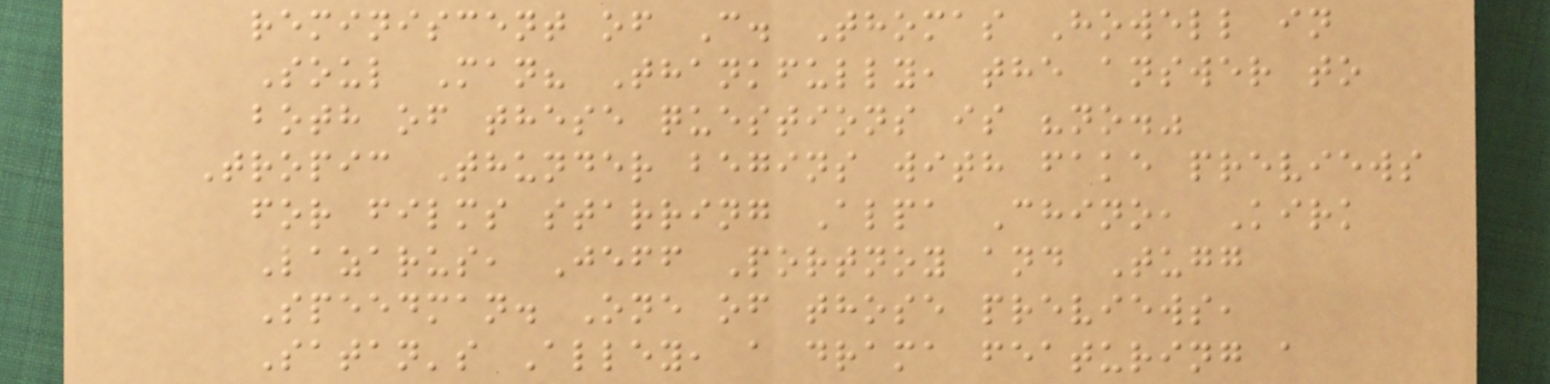reminiscent of C. Thomas Howell in
Soul Man? Thankfully, the answer to
both of these questions is "no."
Tropic Thunder begins with fake previews
for films starring Alpa Chino, Kirk
Lazarus, Jeff Portnoy and Tugg
Speedman. One of those previews,
Satan's Alley, a drama featuring a
